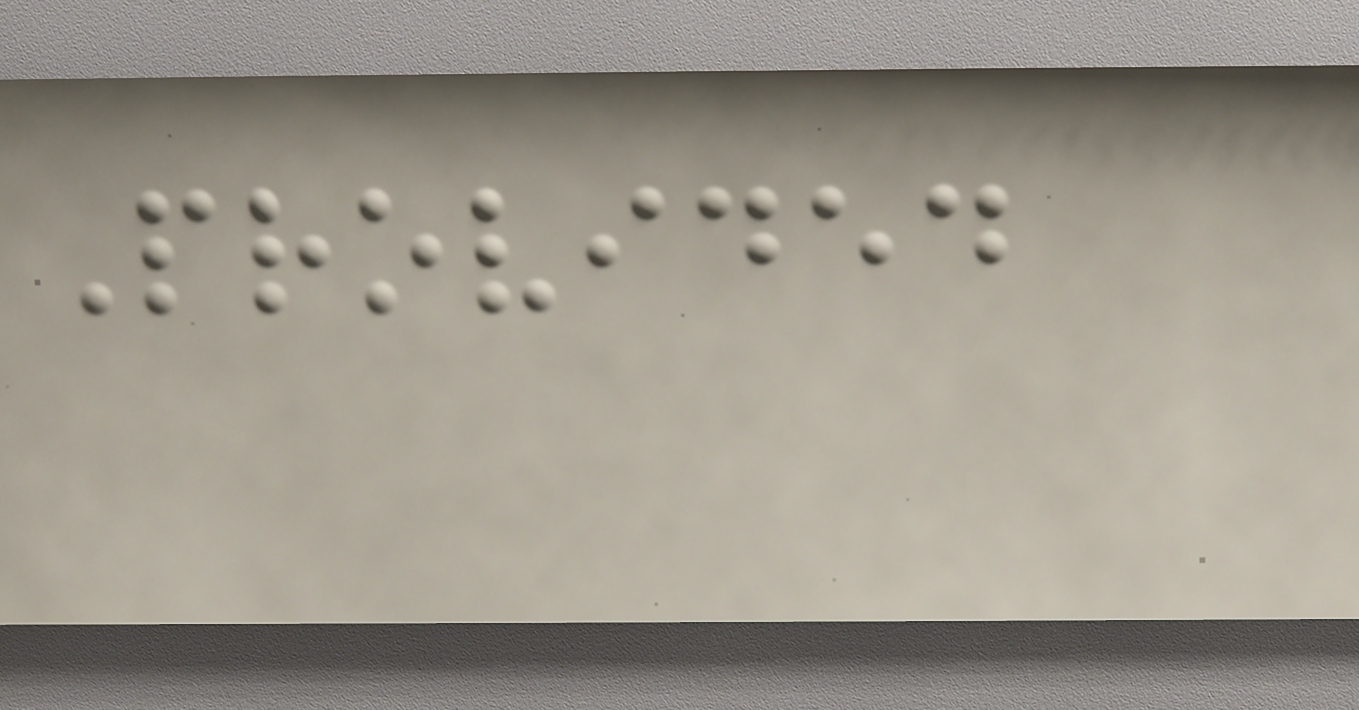Provided
